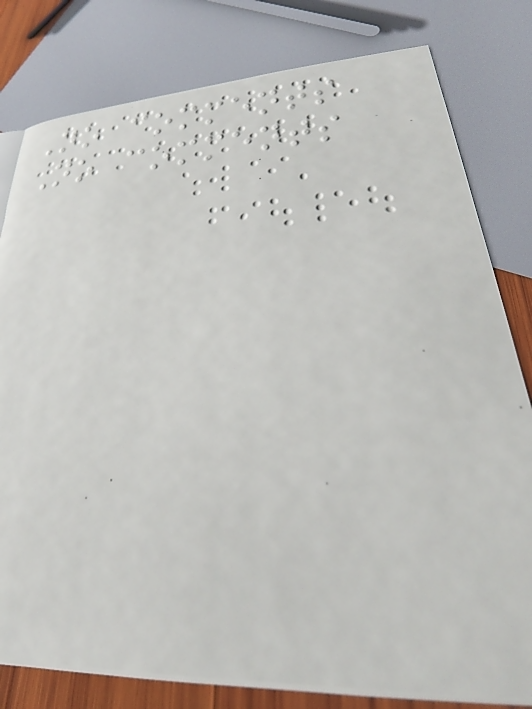No comments
No comments
